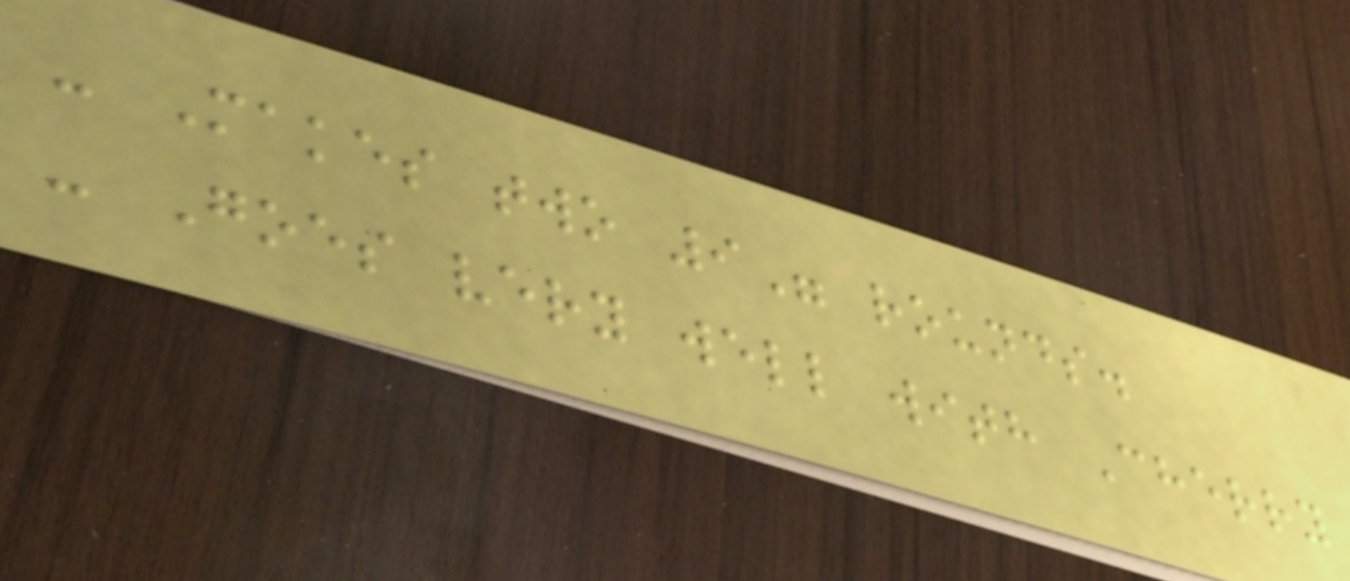- Makes two 9" rounds.
- Goes very well with Cherry
